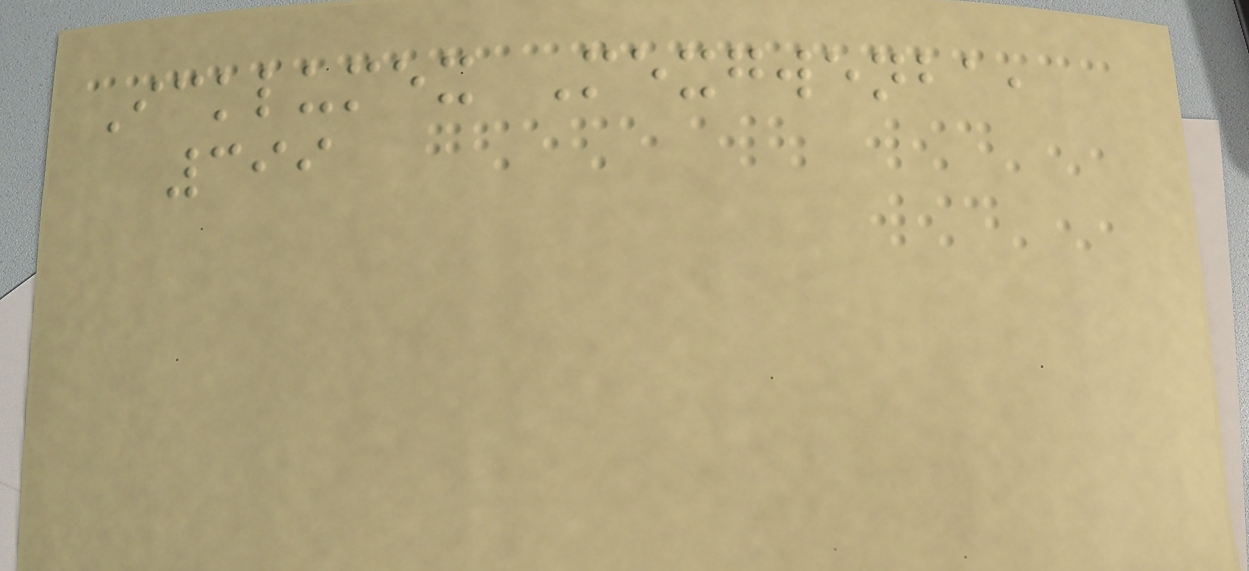Icklumex Mexgwenba,
399
